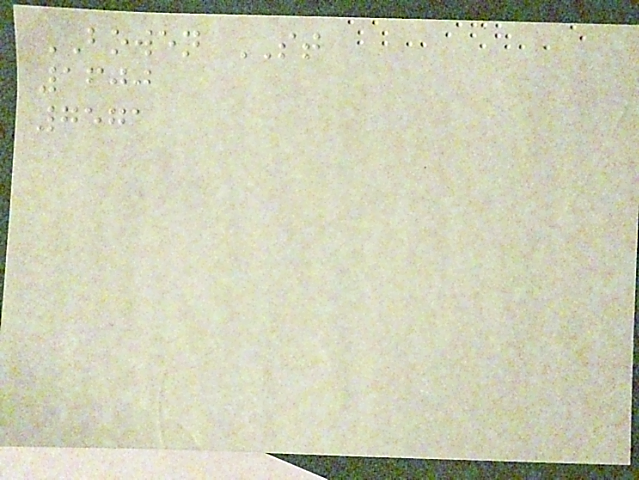BOWEN ST
1600
7571
